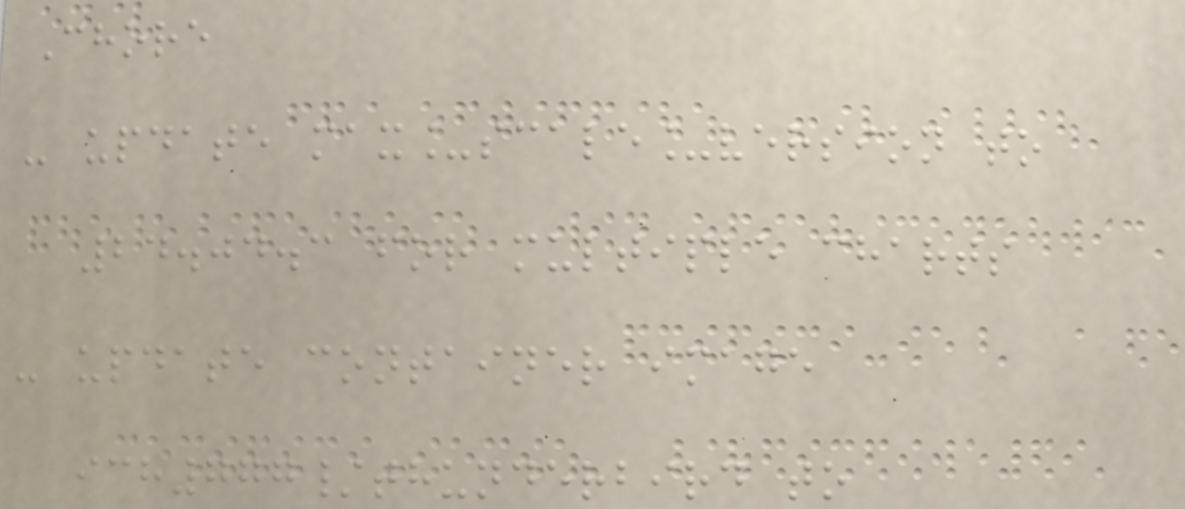Chore
- update max_scale_version to
24.04.3 for multiple charts
- update container image
ich777/thunderbird to
